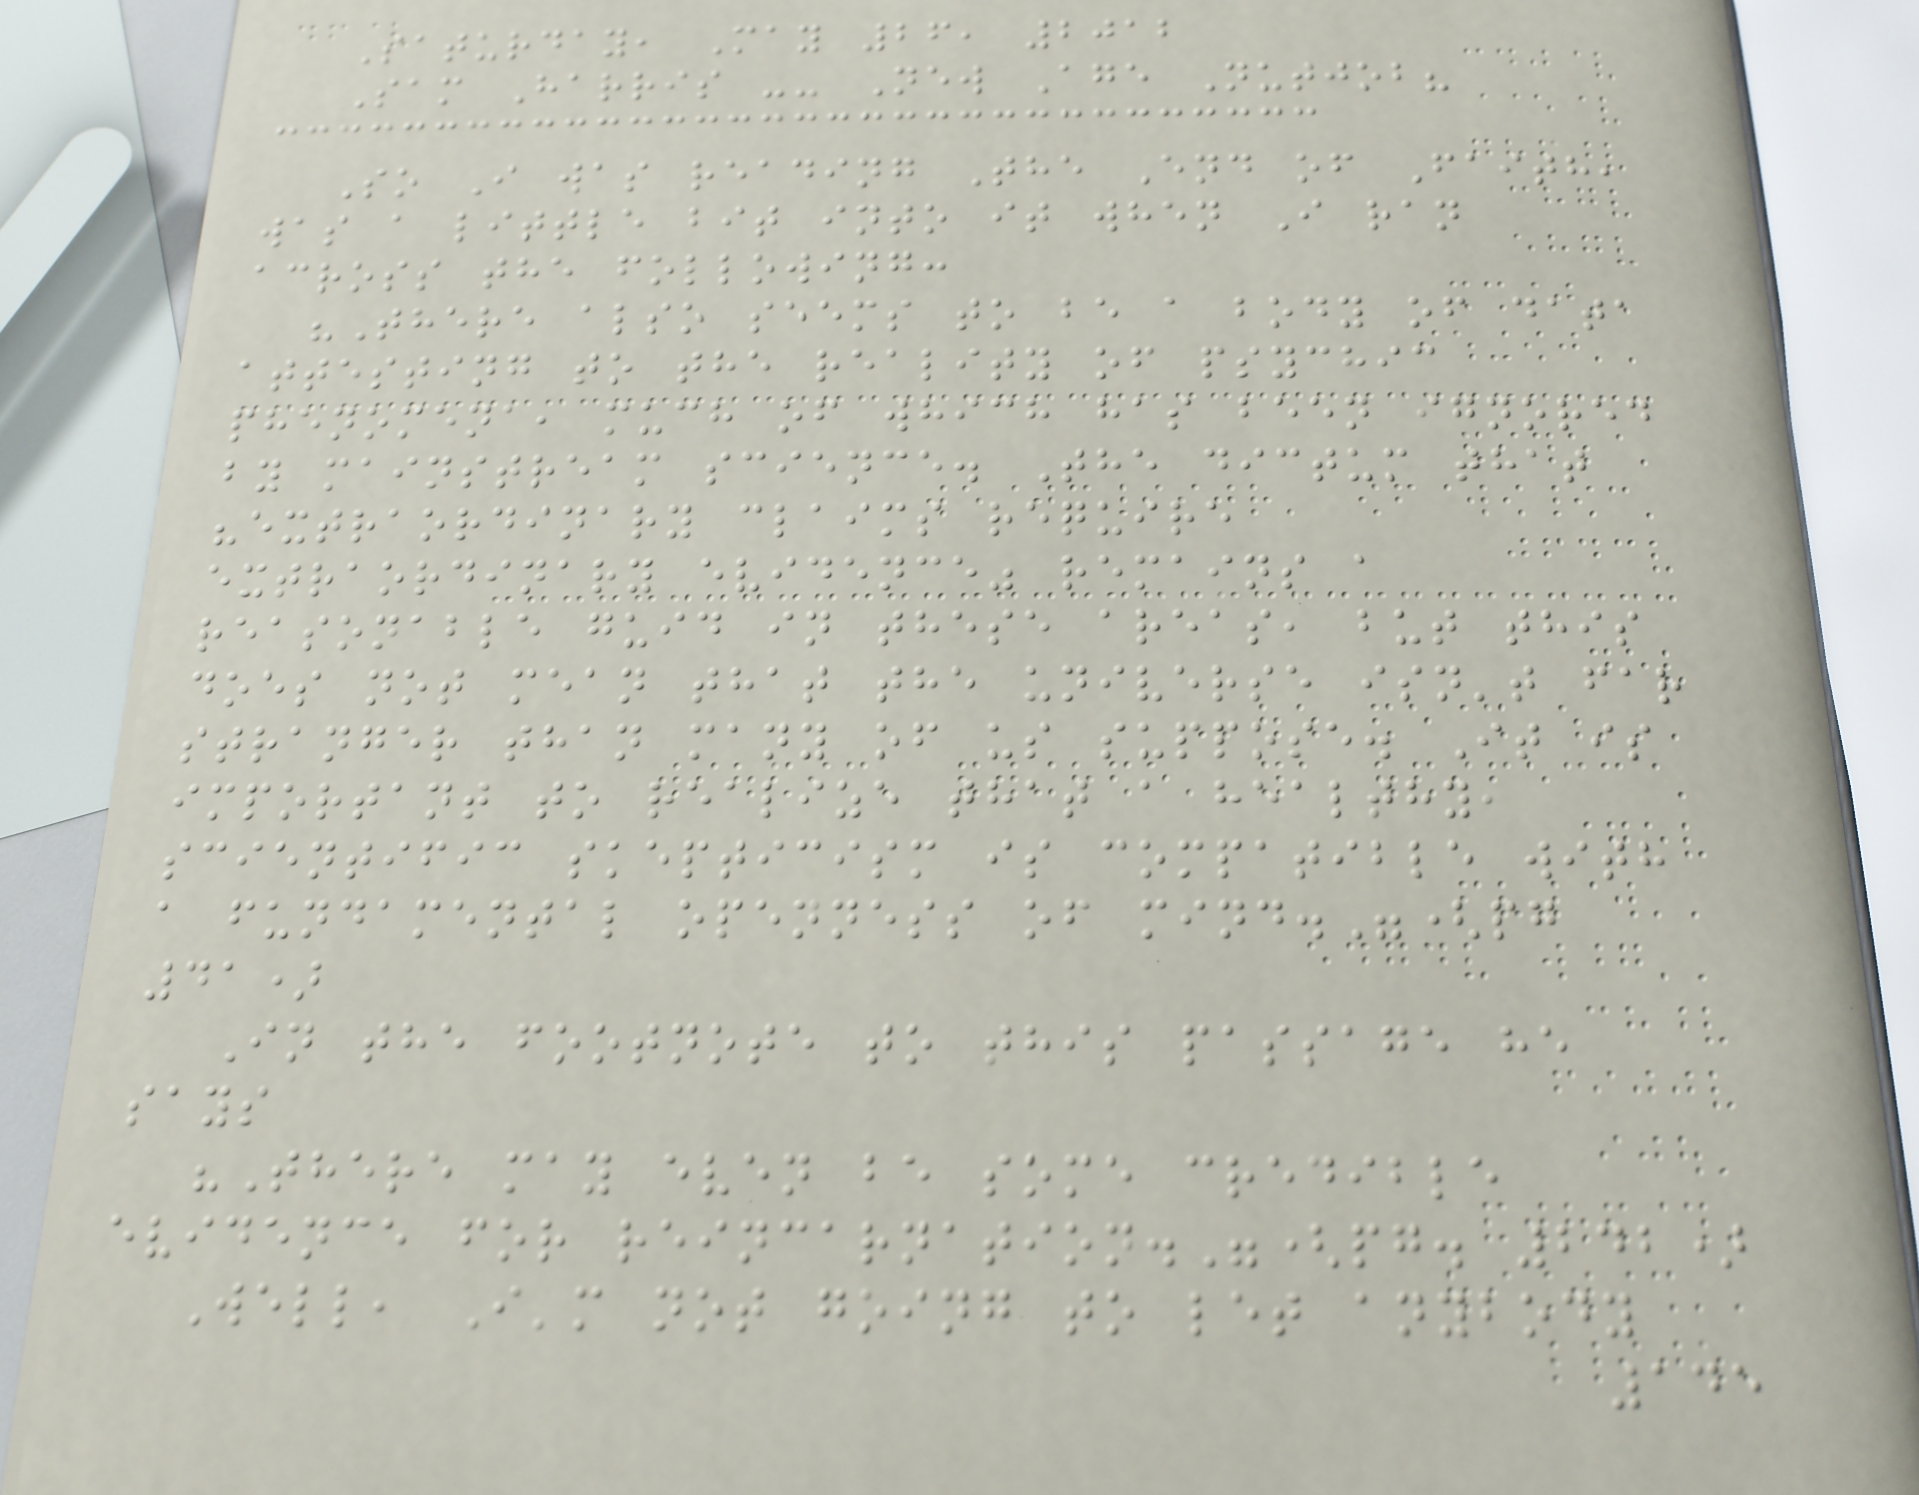Saturday, May 26, 2012
Sam Harris -- New Age Nutjob?
So I was reading The End of Faith,
was a little bit into it when I ran
across the following:
"There also seems to be a body of data
attesting to the reality of psychic
phenomena, much of which has been ignored
by mainstream science. The dictum that
"extraordinary claims require
extraordinary evidence" remains a
reasonable guid in these areas, but this
does not mean that the universe isn't far
stranger than many of us suppose. It is
important to realize that a healthy,
scientific skepticism is compatible with
a fundamental openness of mind."(pg
41)
In the footnote to this passage he
says
"There may even be some credible
evidence for reincarnation."(pg. 242)
Well, I'm not going to let anybody
145
